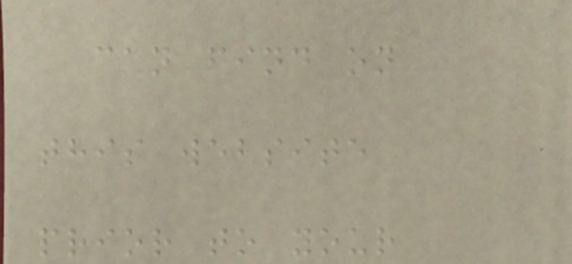can find on
this website
prior to your
